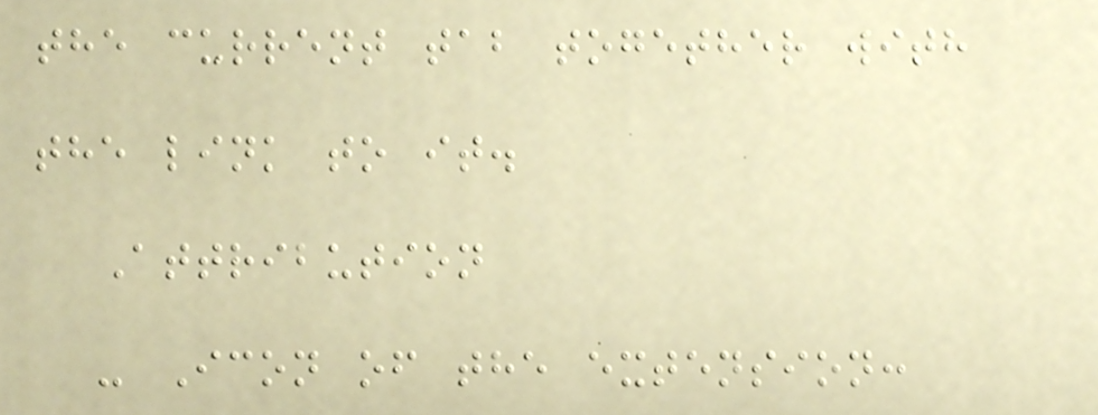the current tab together with
the link to it.
Attribution
- Icon of the extension:
